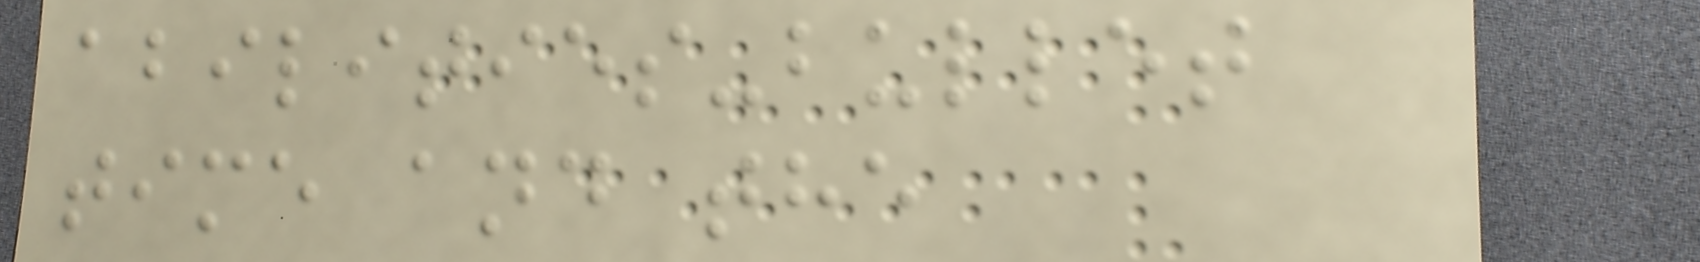abilities-bullet
time and the
